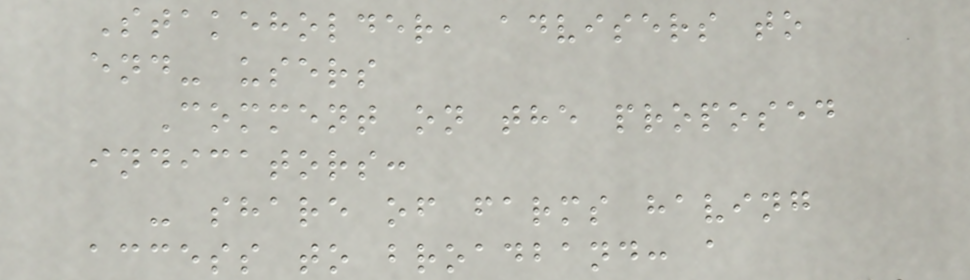Stakeholder, advisers to
end- users
Comment on the proposed
indicators:
- share of farms having
access to broadband: a
